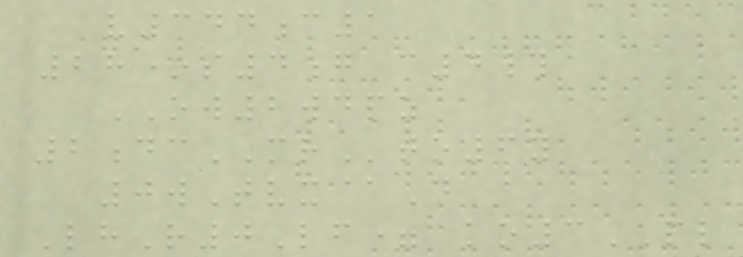v344c1
28*s4g c4#
OW2wdpz
2dcMRto6y
0wTvx@D
LhR0Lf= ko3PL
